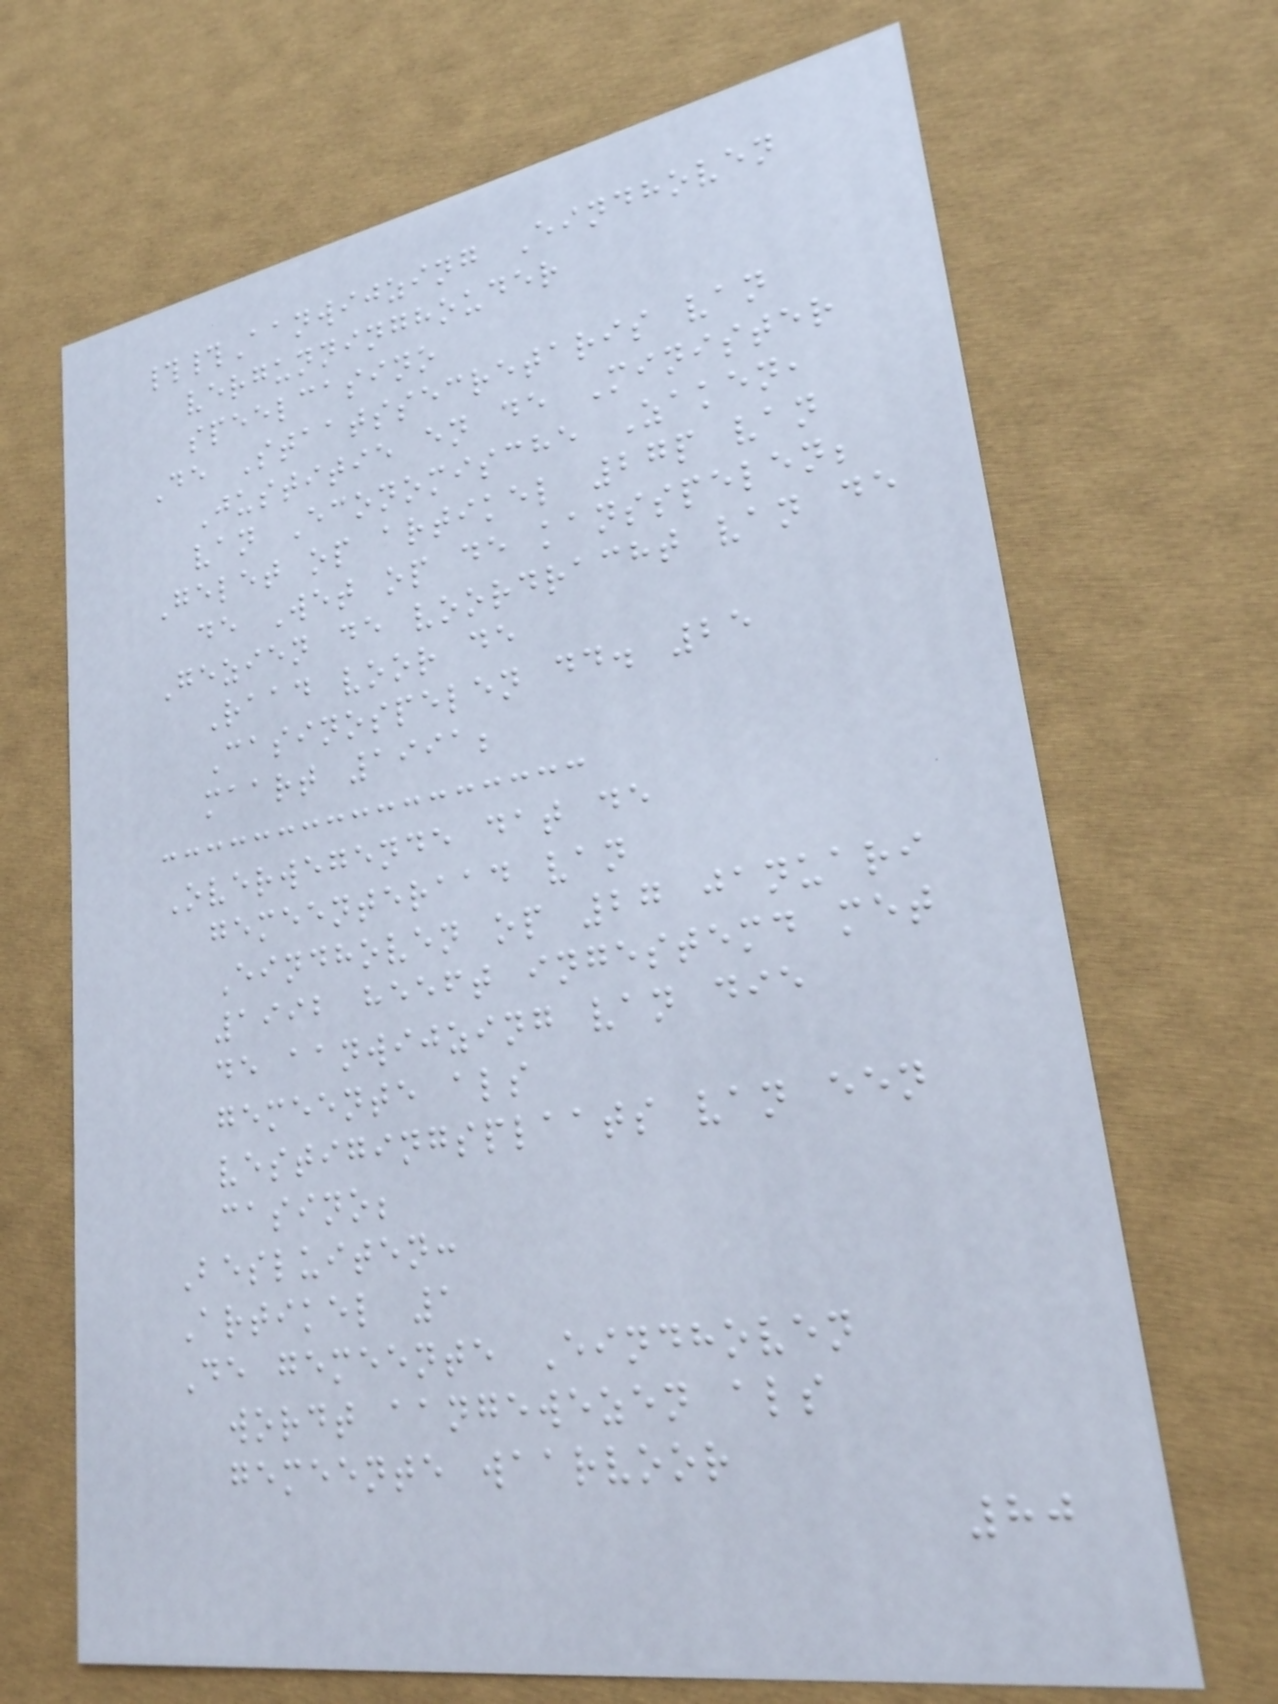##Aanwijzing Eindhoven
vergunninghouder
speelcasino
De Staatssecretaris van
Justitie en de Minister
van Economische Zaken,
Gelet op artikel 27p van
de Wet op de kansspelen;
Gezien de voordracht van de
Raad voor de
Casinospelen dd. 25
maart 1991;
Overwegende dat de
gemeenteraad van
Eindhoven op 27 januari
1992 heeft ingestemd met
de aanwijzing van die
gemeente als
vestigingsplaats van een
casino;
Besluiten:
Artikel 1
De gemeente Eindhoven
wordt aangewezen als
gemeente waarvoor
80
